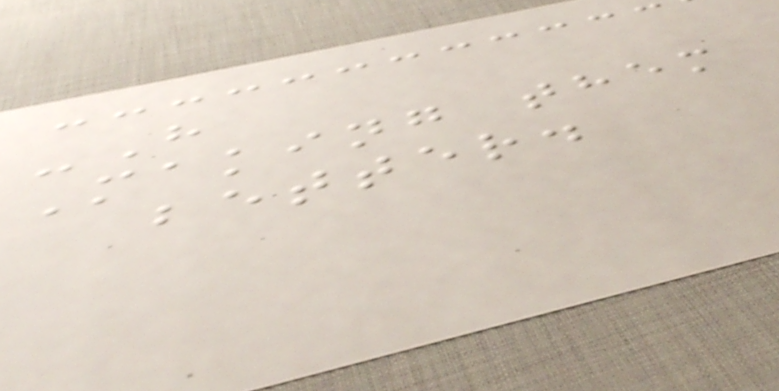-H
Making them
better.
